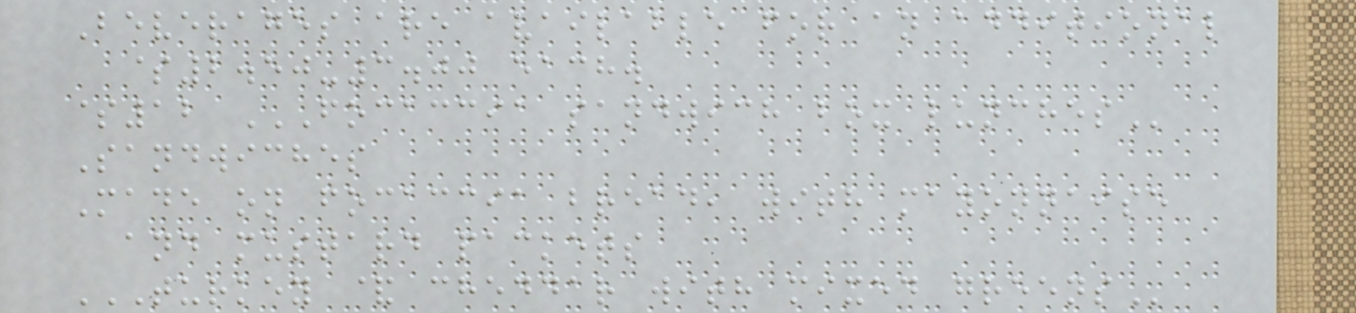Beverages are available for an additional
$2.50-3.00 each.
$12 FOCACCIA SANDWICH BOX LUNCHES
Sandwiches
Made on focaccia bread, with mayonnaise
and mustard packets
TURKEY & CHEDDAR WITH MIXED GREENS
